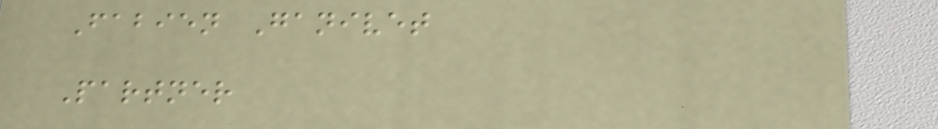Fabien Ganivet
Partner
